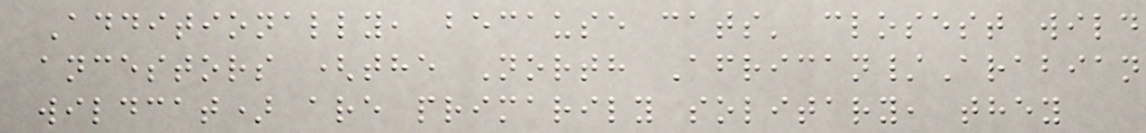Additionally, because cats' closest wild
ancestors (the North African/Arabian
wildcat) are primarily solitary, they
